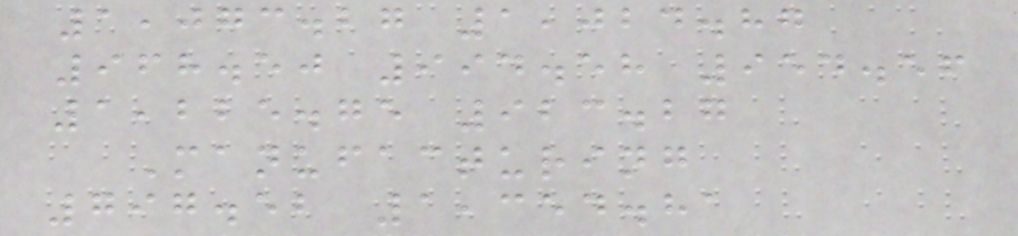1,073.27 1,024.87
968.50 994.58 954.56
1,225.75 923.27
Manufacturing
797.52 1,354.81
